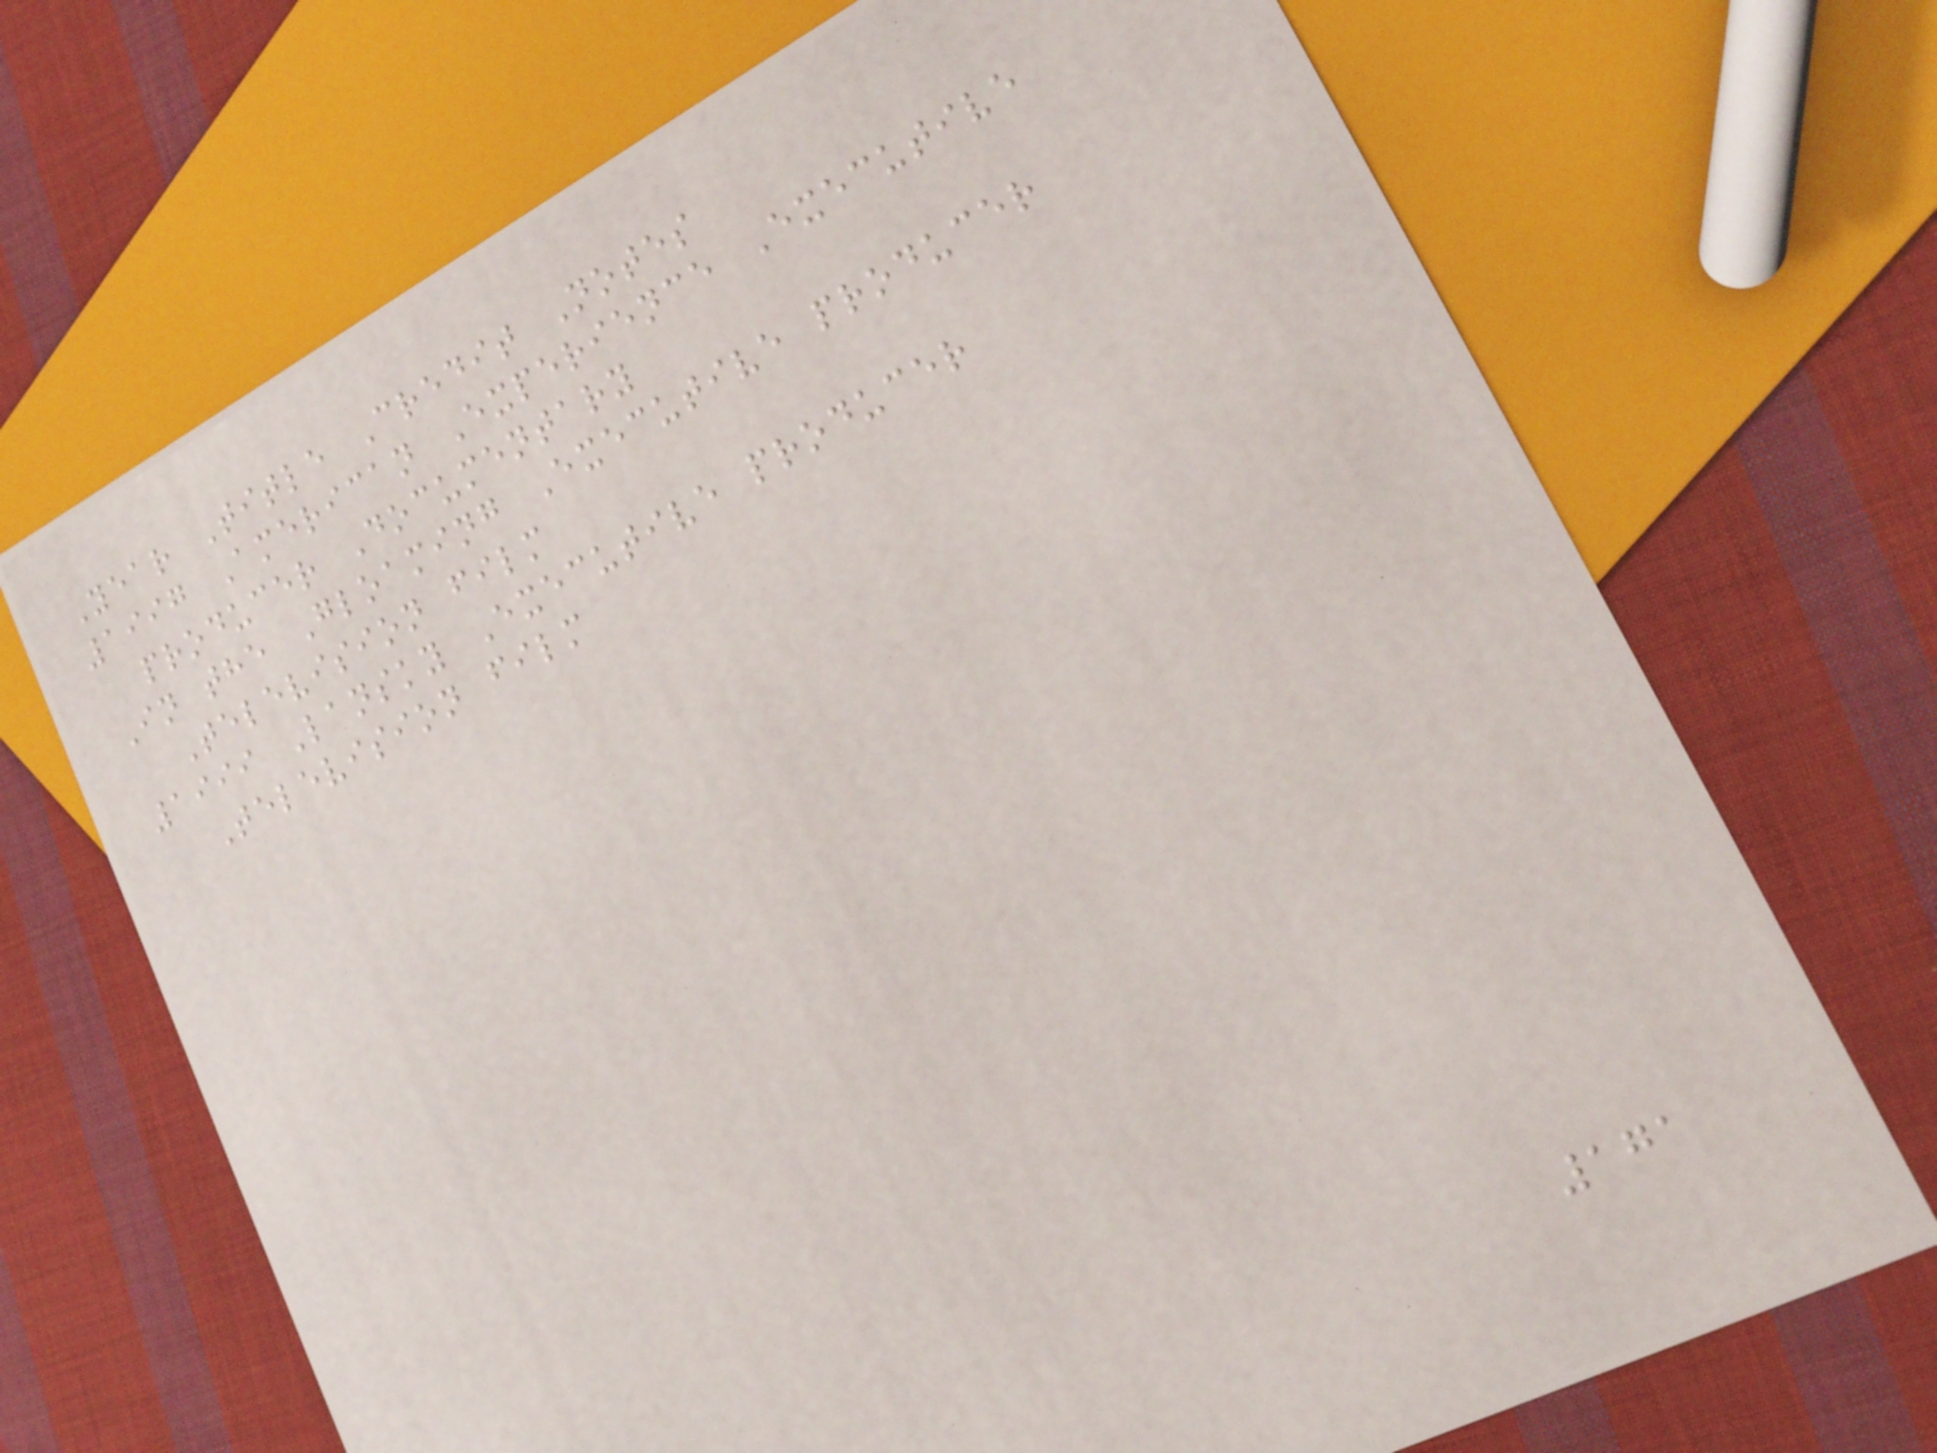Year Title Credit Notes
1997 American Experience Executive
producer Documentary
In the Gloaming Executive producer
Television film
1999 Lansky Executive producer
Television film
171
